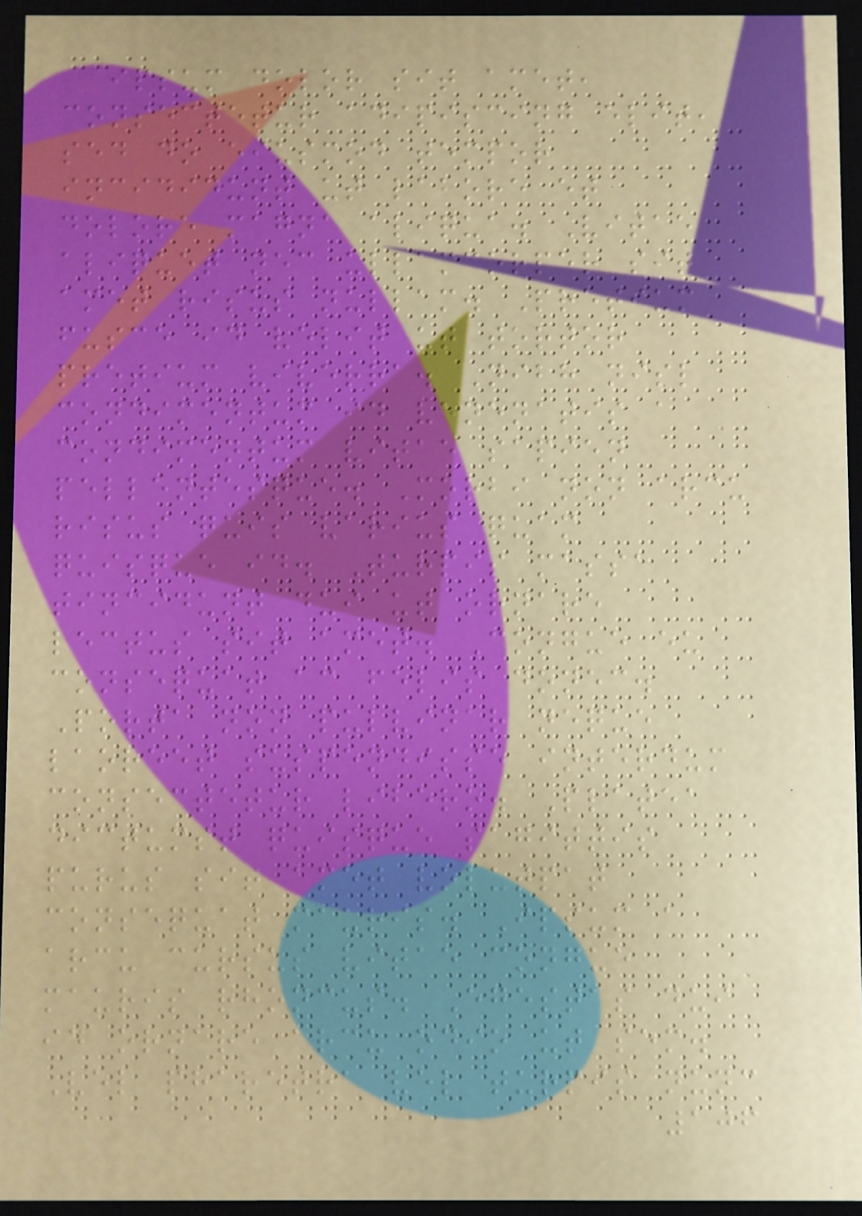ipsum dolor sit amet,
consectetur adipiscing elit,
sed do eiusmod tempor
incididunt ut labore et
dolore magna aliqua. Vitae
aliquet nec ullamcorper sit
amet risus nullam. Pretium
fusce id velit ut tortor
pretium viverra. Nibh nisl
condimentum id venenatis a
condimentum vitae sapien
pellentesque. Morbi non arcu
risus quis varius quam
quisque id. Turpis massa
tincidunt dui ut ornare
lectus sit amet. Congue eu
consequat ac felis donec.
Porta non pulvinar neque
laoreet suspendisse interdum
consectetur libero. Platea
dictumst quisque sagittis
purus sit amet volutpat
consequat mauris. Ipsum a
arcu cursus vitae congue
mauris rhoncus. Egestas dui
id ornare arcu odio ut sem.
Vel pharetra vel turpis nunc
106
